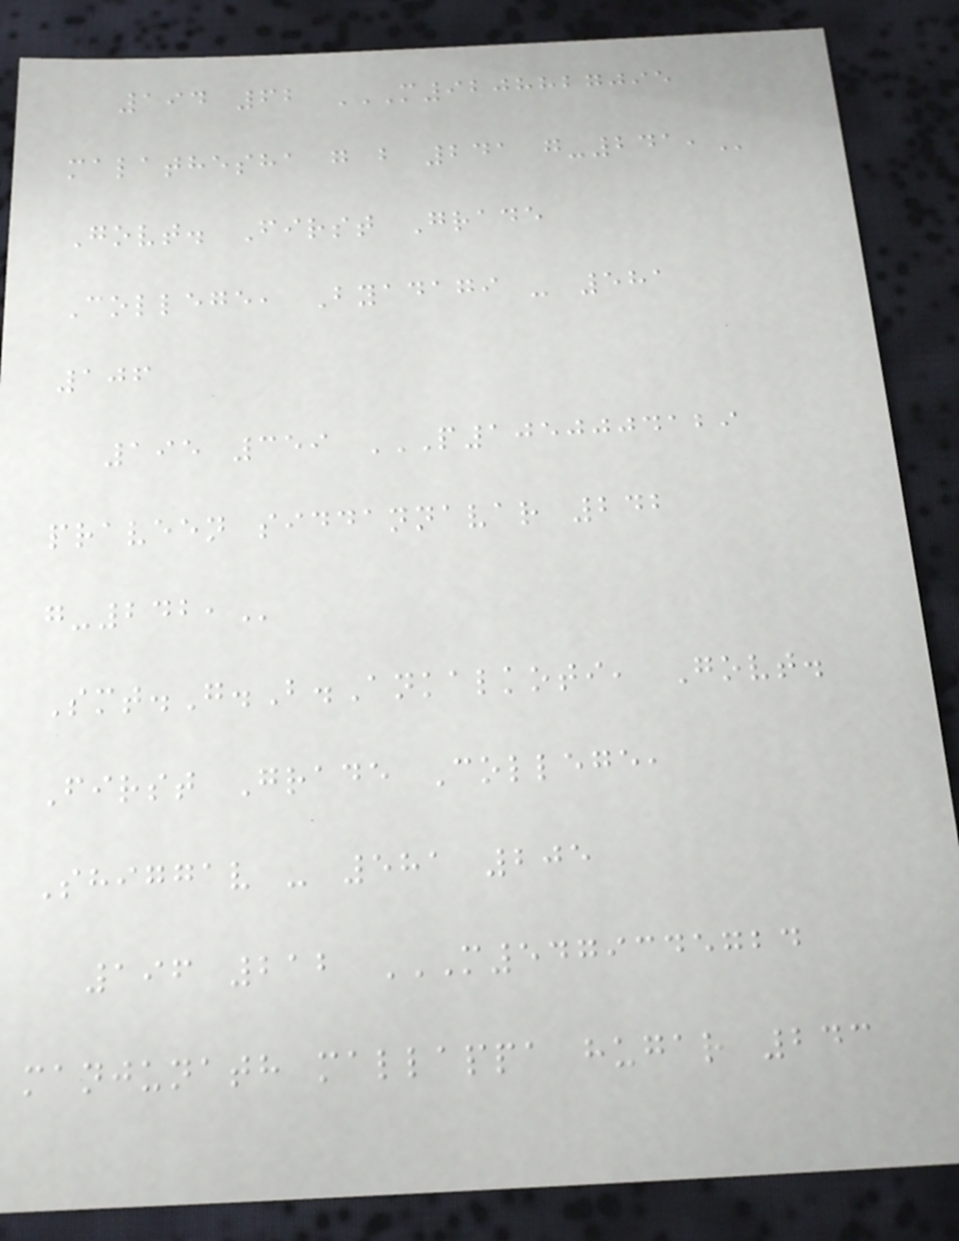194 62 M9208827095
MALATHESHA G B 241 G-241,
Govt. First Grade
College, Byadagi - 581
106
195 359 P1050004129
PRAVEEN SIDDANNAVAR 242
G-242,
Smt.G.B.Ankalkoti, Govt.
First Grade College,
Shiggav - 581 205
196 212 M5479345724
MANJUNATH MALLAPPA HUGAR 243
